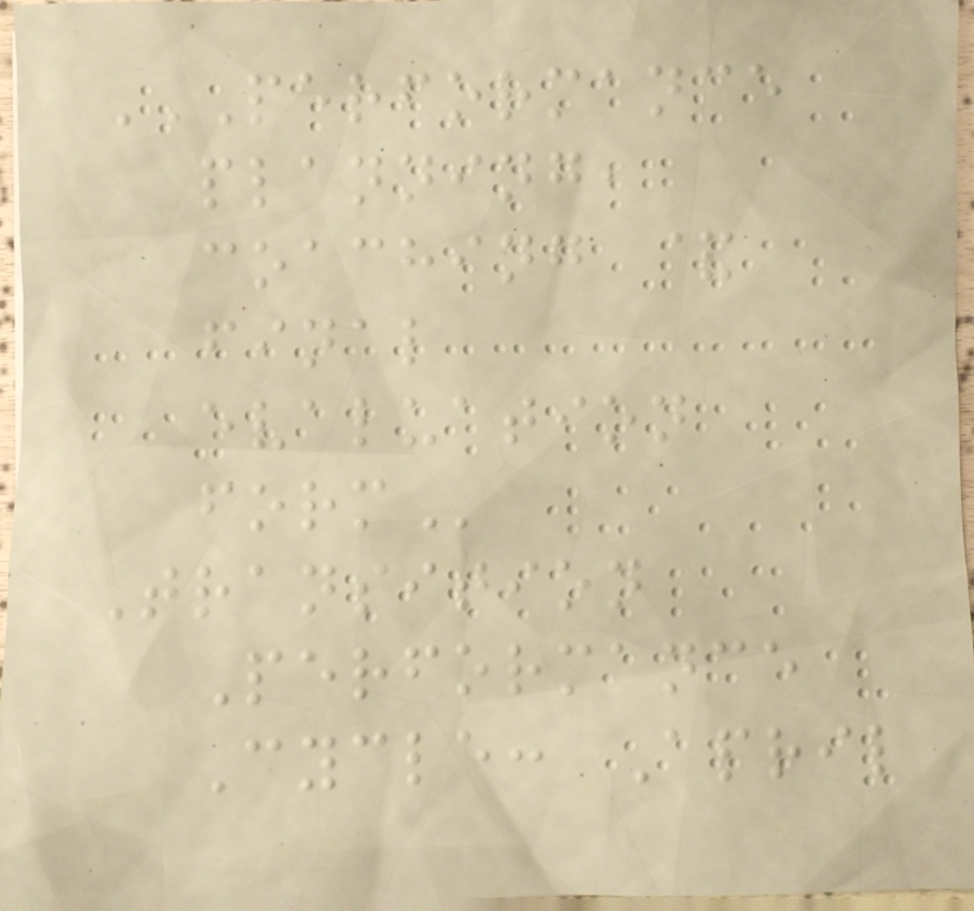PERFORMANCE
PLANNING,
COACHING &
FINAL
EVALUATION
FORM
Transition
Performance
Cycle: April
